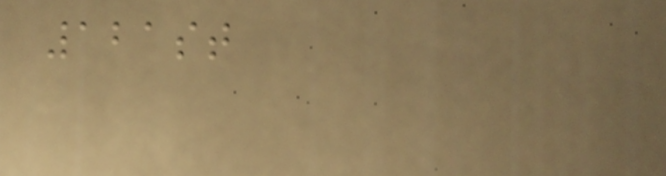121st
